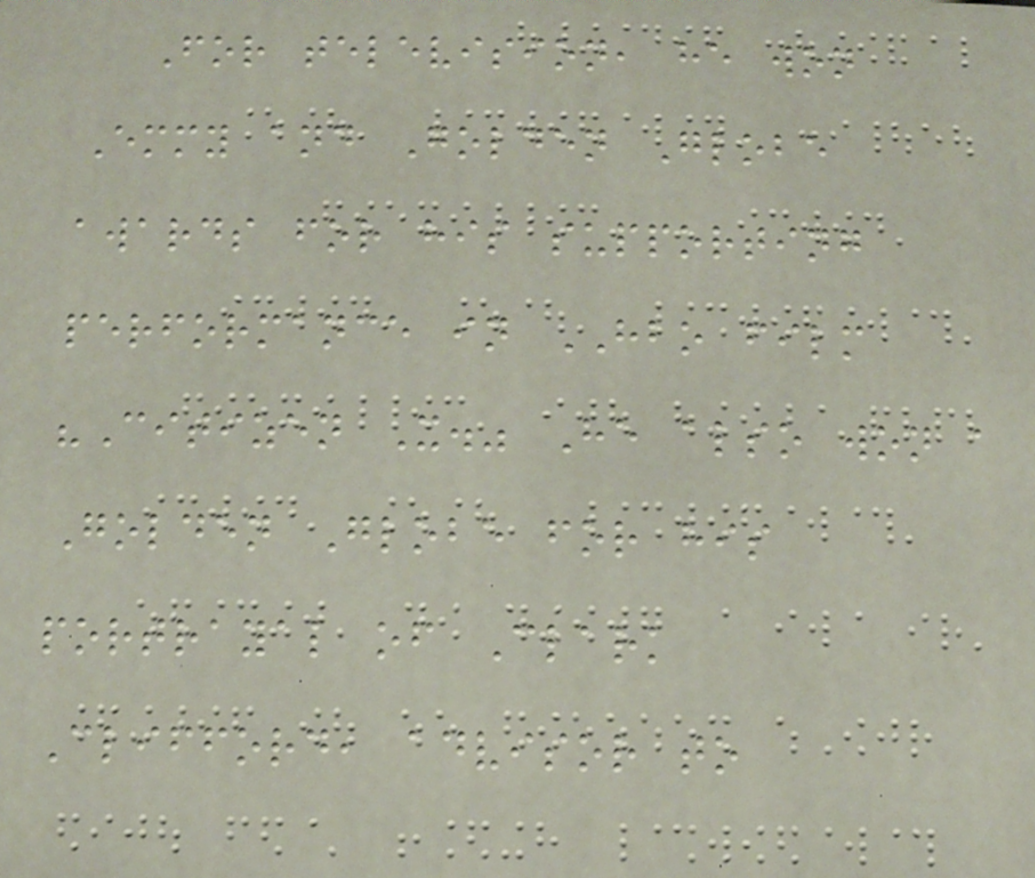For television, he won
Emmy and Golden Globe
awards for his supporting
performance in HBO film
"Citizen X." He also won a
Golden Globe for his
portrayal of Clark
Clifford, advisor to
